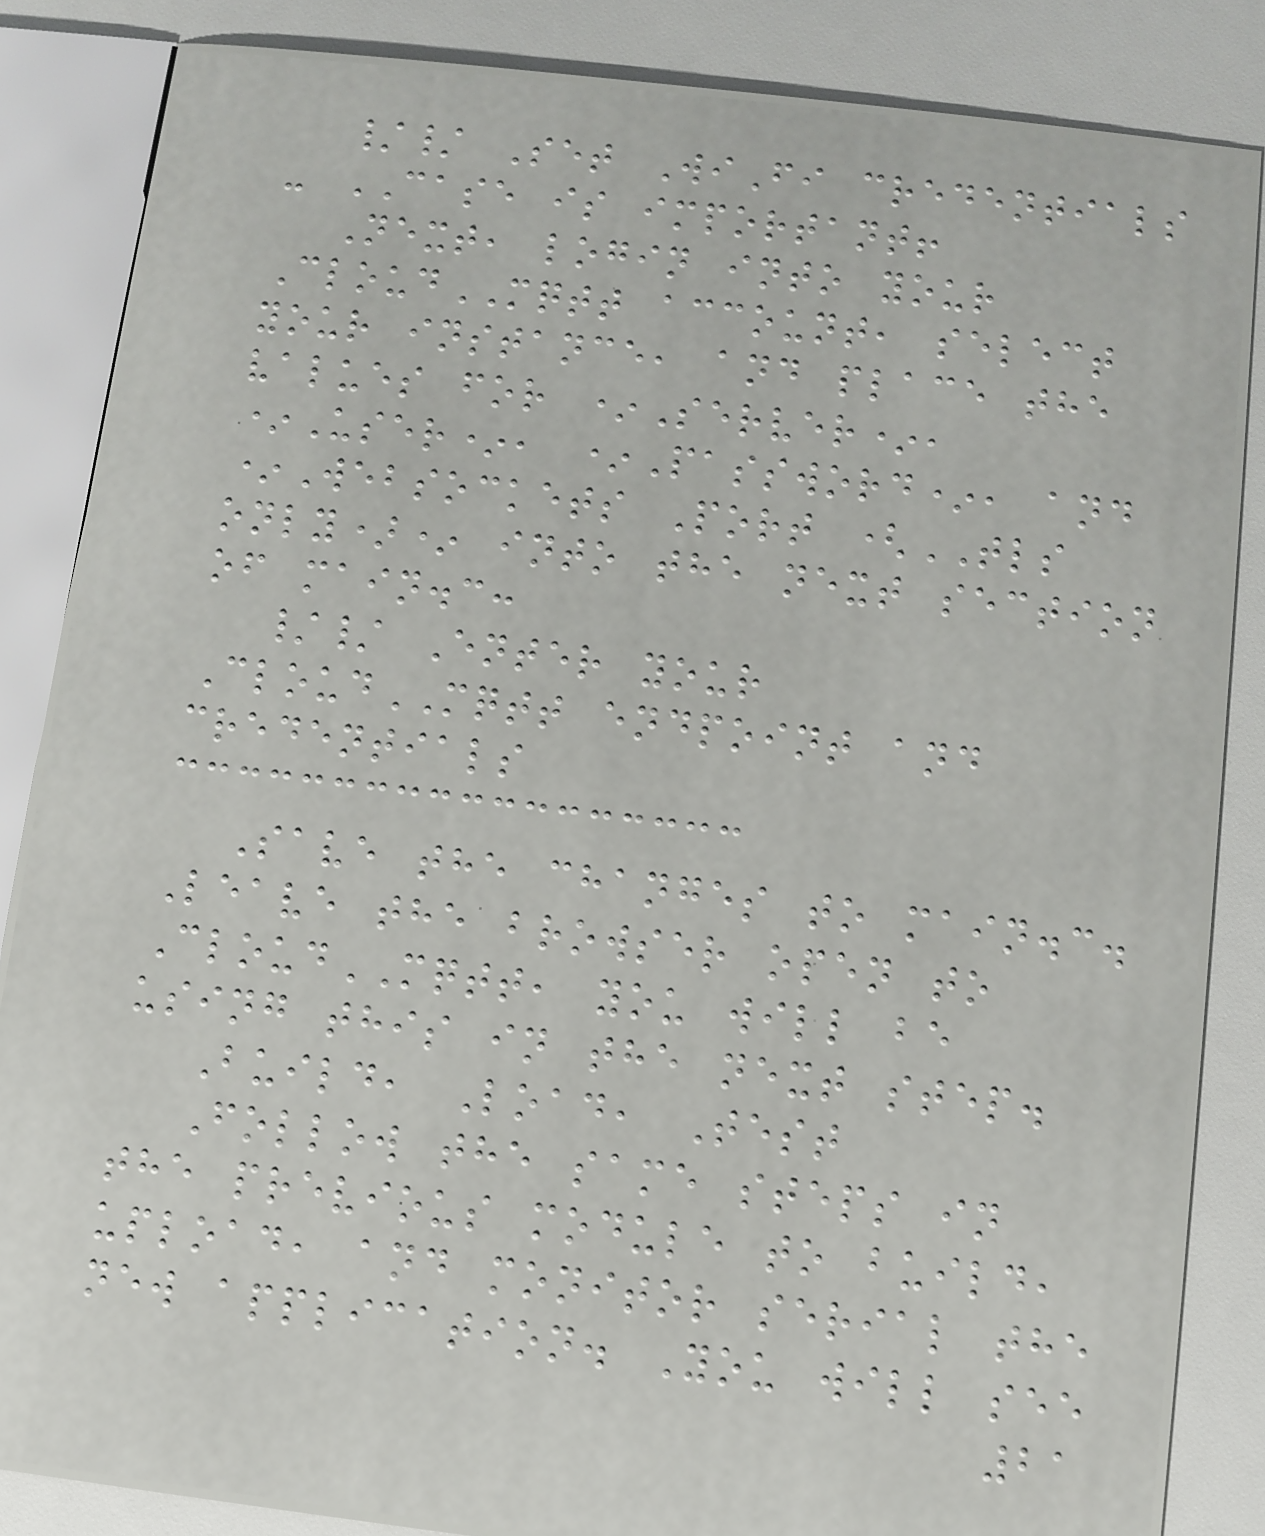// Set WiFi credentials
- CASE is important!
Next, login into your
CloudMQTT account, select
your instance, and place the
values for *Server*,
*User*, *Password*, and
*Websockets Port (TLS
only)* into the next section
of main.c:
// Enter your
CloudMQTT endpoint and
credentials
Save the changes to main.c.
Leave the browser open to
CloudMQTT, you will be
using this in the next step.
Build, Load, Test
Follow the same steps in
the previous module to build,
upload, and monitor serial the
new application. You will see
21
